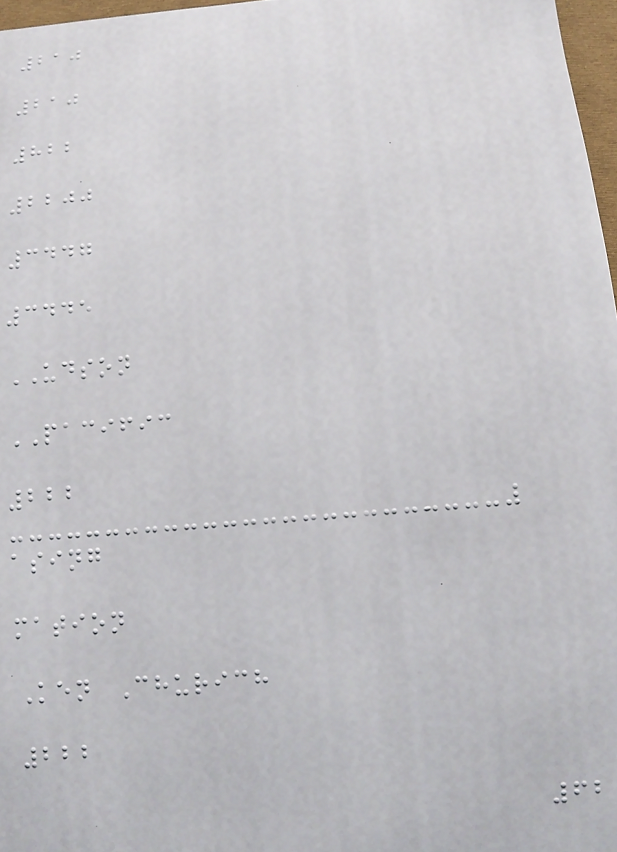210
210
822
2200
3447
3445
UDSON
PACIFIC
222
asing
mation
Ken Churich
222
62
